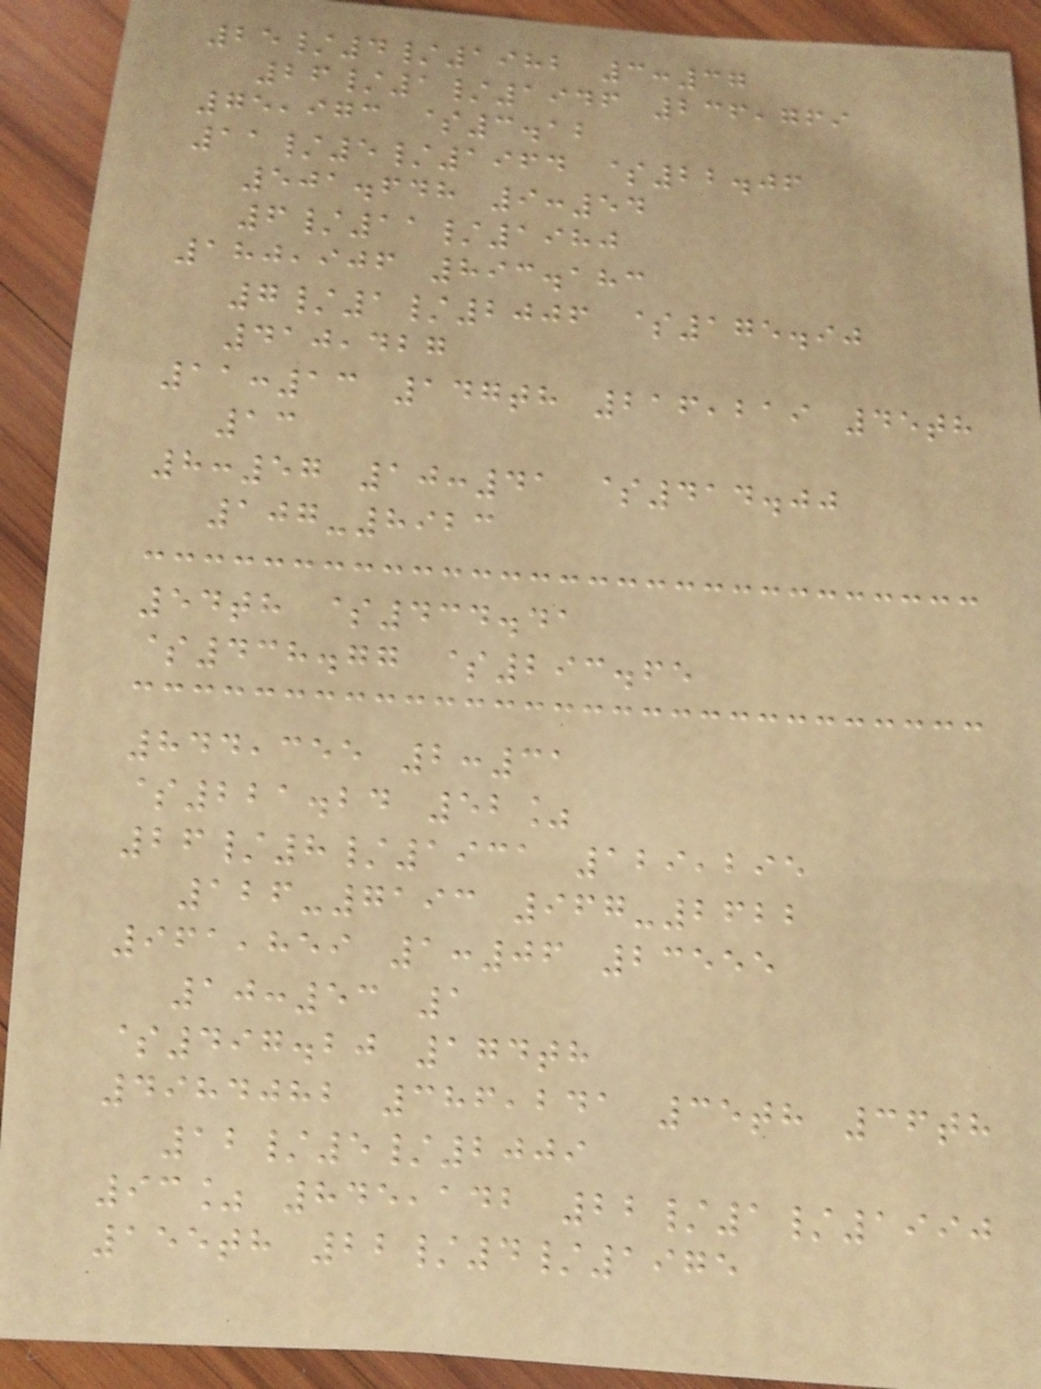25/4/1982 3:37
26/1/1946 236,769
75,973 $3.12
11/5/1964 $22.06
501.648 9:54
6/11/1980
180,906 893.183
7/1/2006 $175.90
410,427
11:13 147th 216,219 45th
13
8:57 10:41 $414.00
107-8923
54th $434.41
$438.77 $293.65
844,355 2:31
$221.24 52%
26/8/1931 129,295
126-7193 967-2622
961,859 1:06 23555
10:53 1
$497.20 174th
4984082 386,241 35th 36th
12/5/2009
93% 845,142 22/1/1990
155th 22/4/1975
